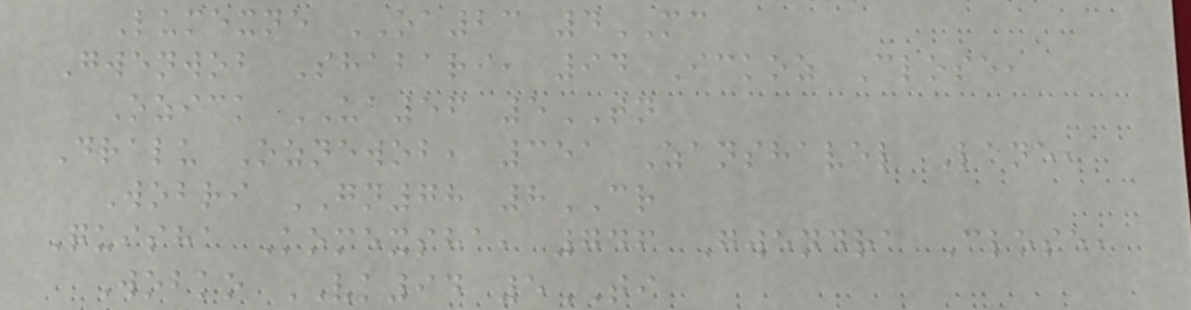Lumexne OA23 4MC
Gwenwob Shabari, 94 Ickoz Close,
Ozick UA56 5TN
Dralu Oznewob, 351 Zanshavel Lane,
Wobri GN78 8CR
Quisha Komexsha, 746 Gwendra Close,
Wobko VK94 5TI
